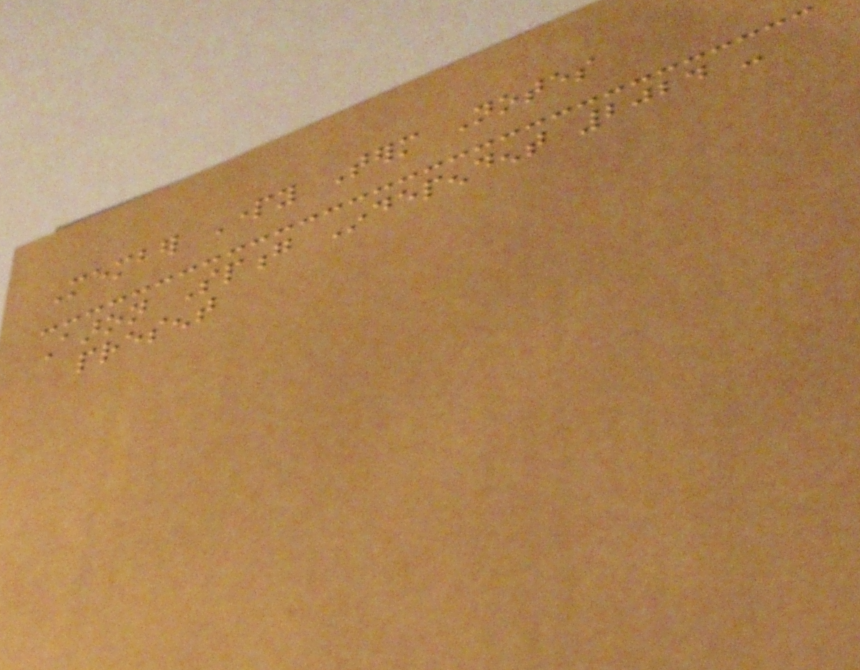Member Party Term Notes
Aaron Spong Independent 2024 -
present
